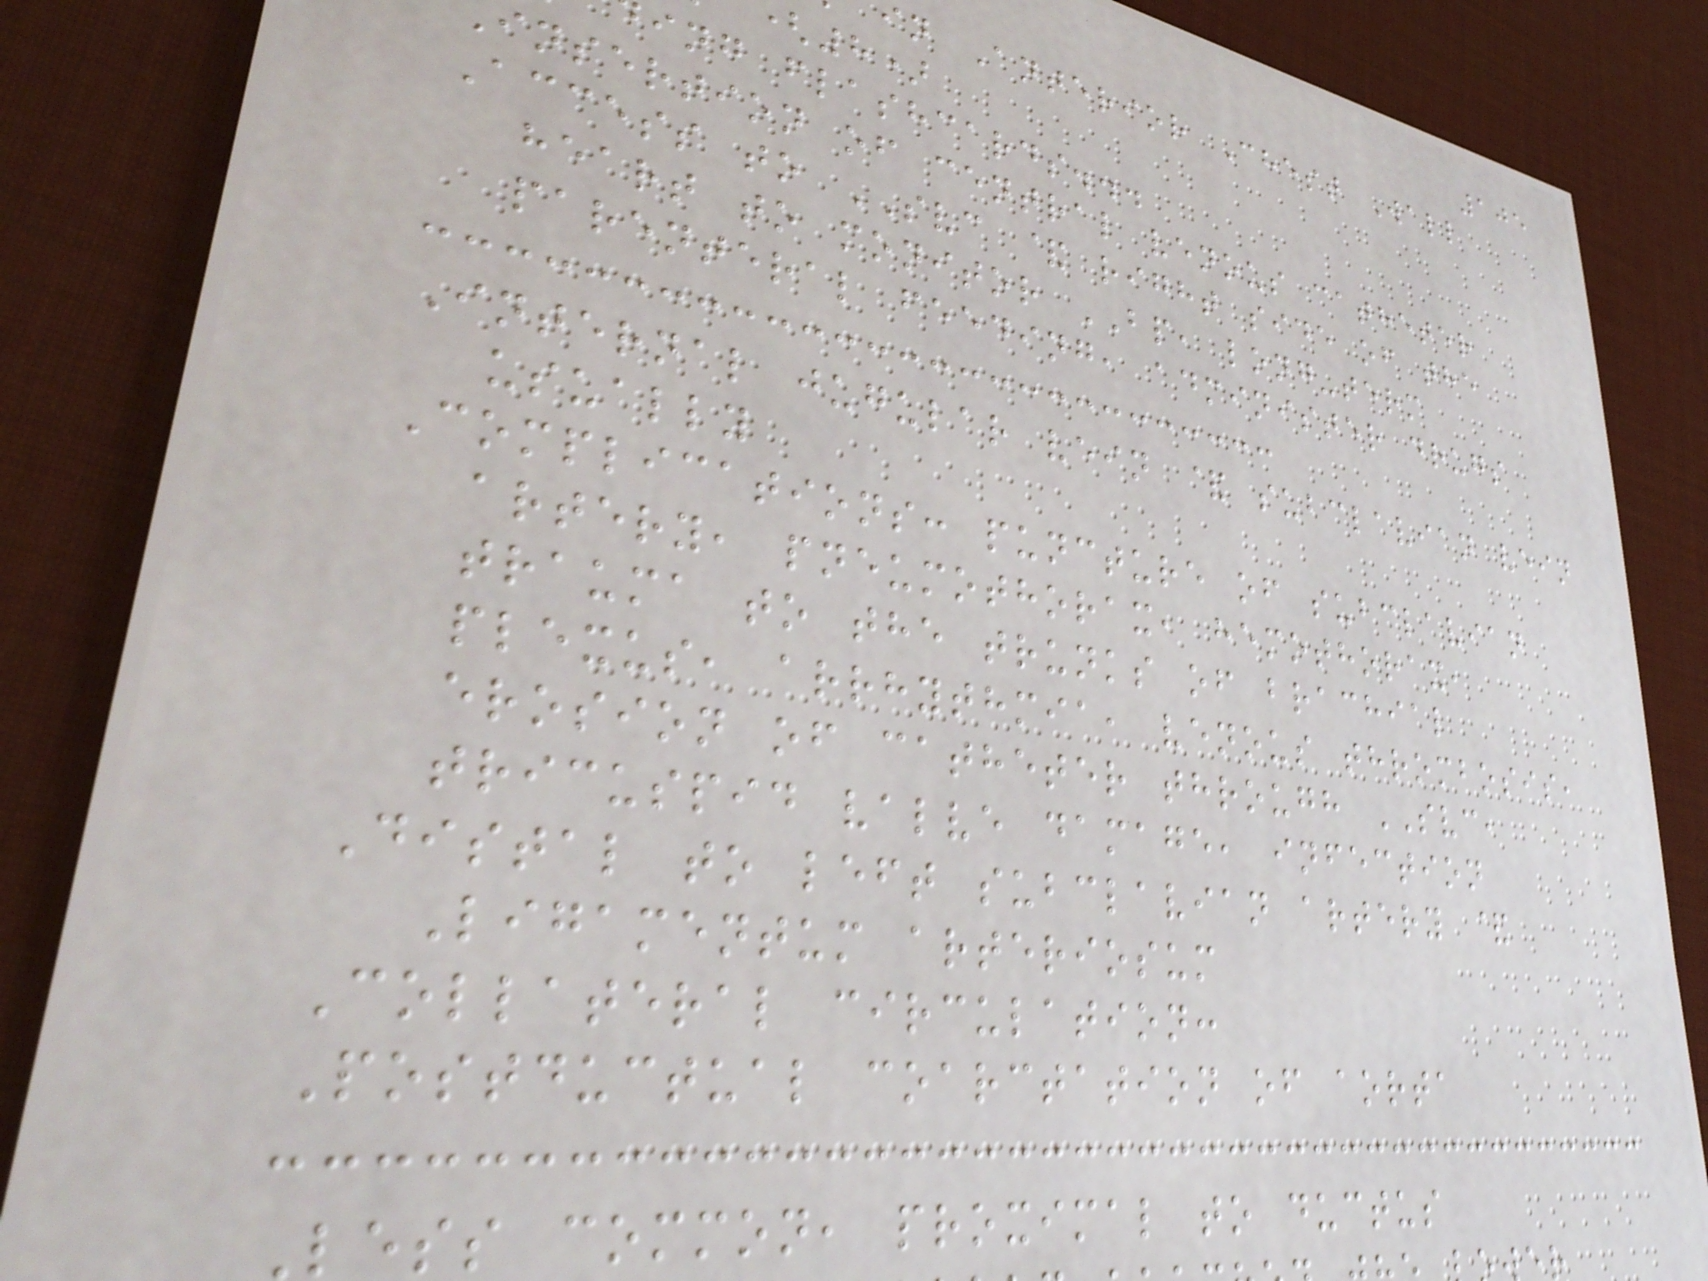105
in Anterior Chest Wall
8)
ing flashcards...
insertion of central venous catheter
Access to SVC & right side of the
heart to monitor BP, long-term
parenteral feeding, administer drugs
Internal jugular vein & subclavian vein
usually
Complications: puncture of subclavian
artery, pneumothorax, hemothorax,
trauma to the trunks of brachial
plexus, arrhythmia, venous thrombosis,
erosion of catheter through SVC,
tricuspid valve damage, infection
Distal to left subclavian artery &
Ligamentum arteriosum
Collateral circulation:
Postductual coarctation of aorta
less common, proximal to ductus
